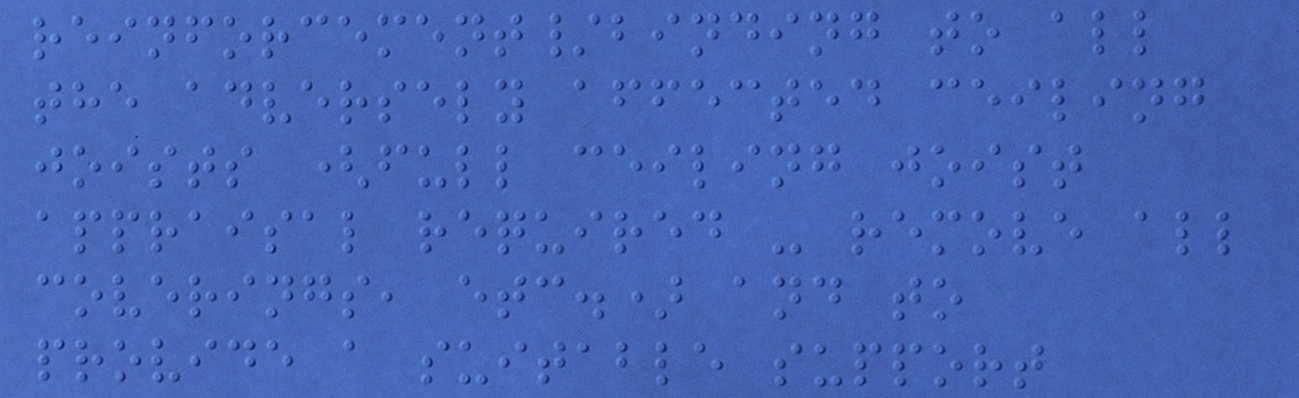reinforcement/binding to all
the adversely affected ceiling
joists (full ceiling joist
appraisal required - remove all
coverings, etc.) and to
provide a suitable support
